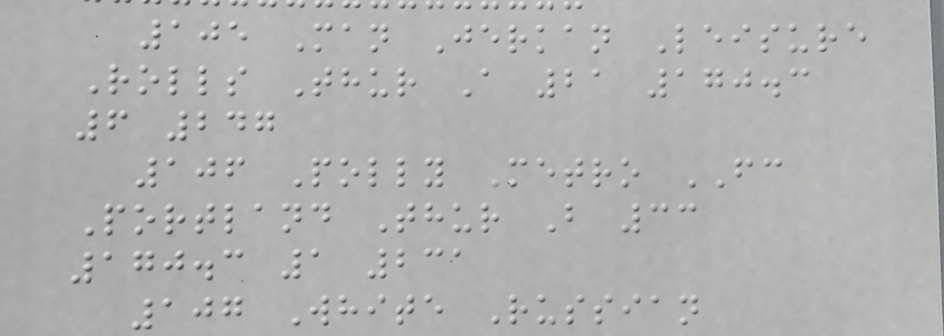105 Man Jerkan Leisure
Rolls Thur A 21 170.3
6 247
106 Polly Metro FC
Portland Thur B 33
170.3 1 231
107 White Russian
